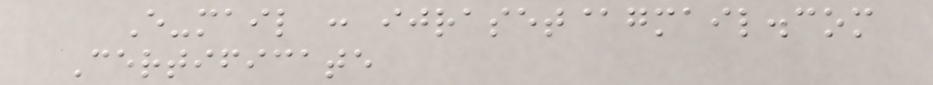E-mail : ijraset@gmail.com
Certificate
